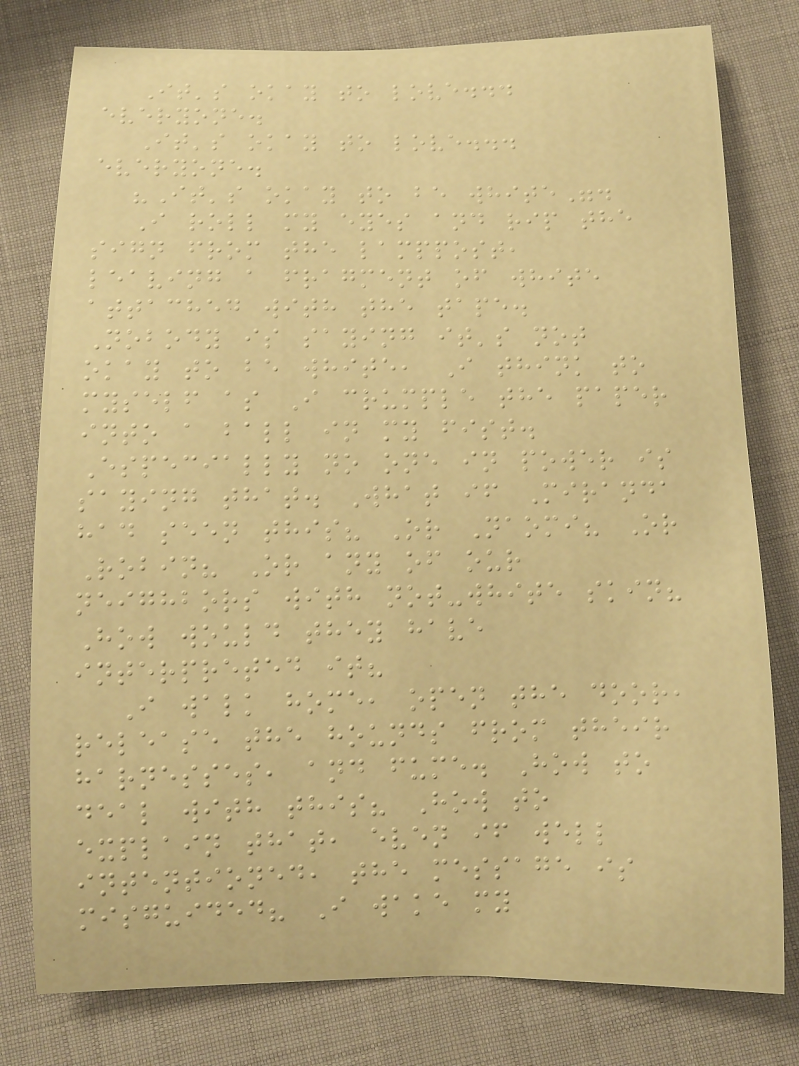It's okay to love...
everyone.
It's okay to love...
everyone.
"It's okay to be white".
I roll my eyes and rip the
sign from the lamppost,
leaving a fragment of white
attached with the tape.
Nobody is saying it's not
okay to be white, I think to
myself as I crumple the paper
into a ball in my fist.
Especially no one in power is
saying that. What if Miranda
had seen this? Or Naomi? Or
Robin? Or any of our
neighbors with not-white skin?
How would they have
interpreted it?
I walk home, open the door,
release the hounds from their
harnesses, and fume. How to
deal with this? How to
explain that, even if well
intentioned, the message is
misguided? I wake my
